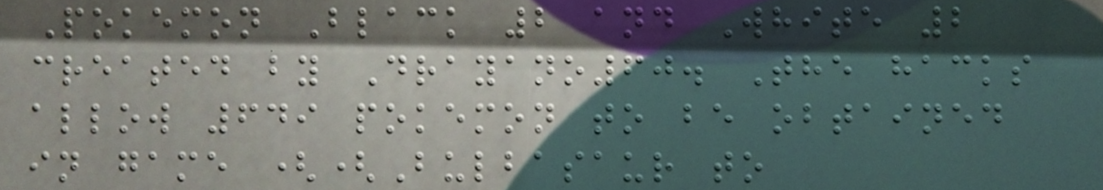Pokemon Black 2 and White 2
created by Drayano60. The hacks
allow 649 pokemon to be obtained
in game ((Bulbasaur to
